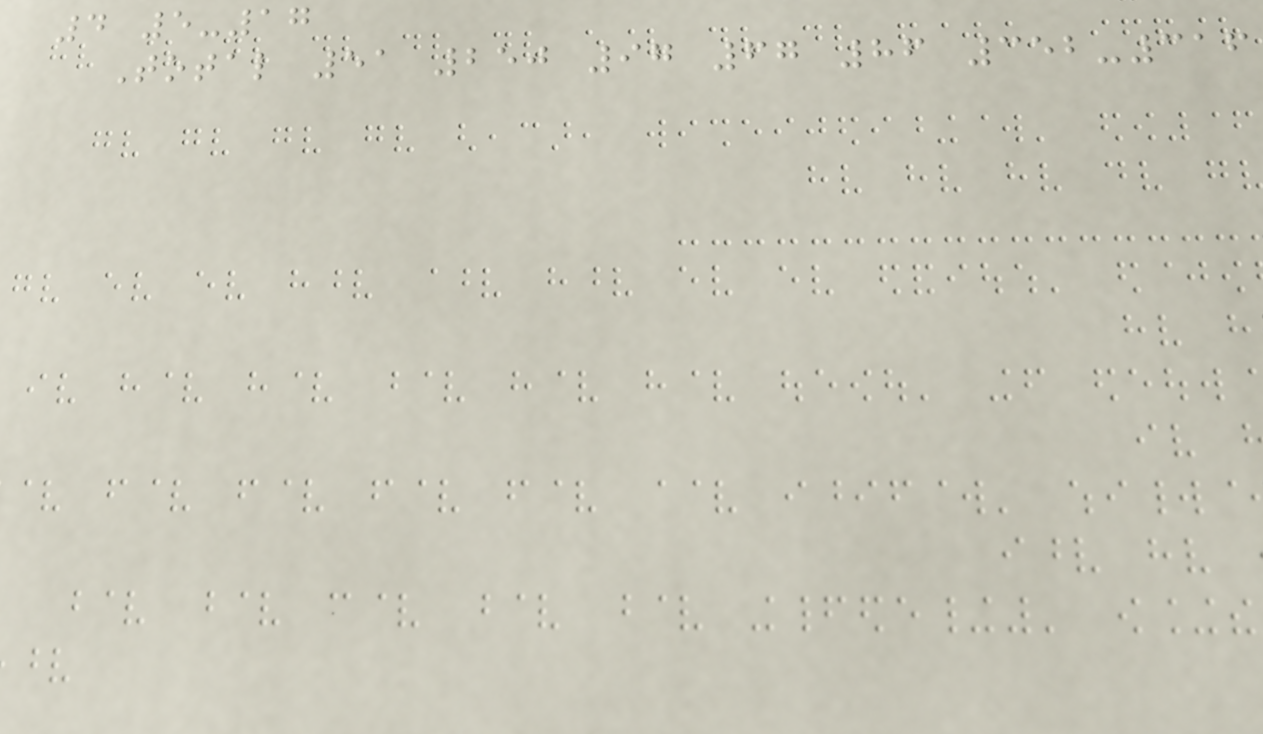4 5-17
Total 51 250 97 67 86 352-316
